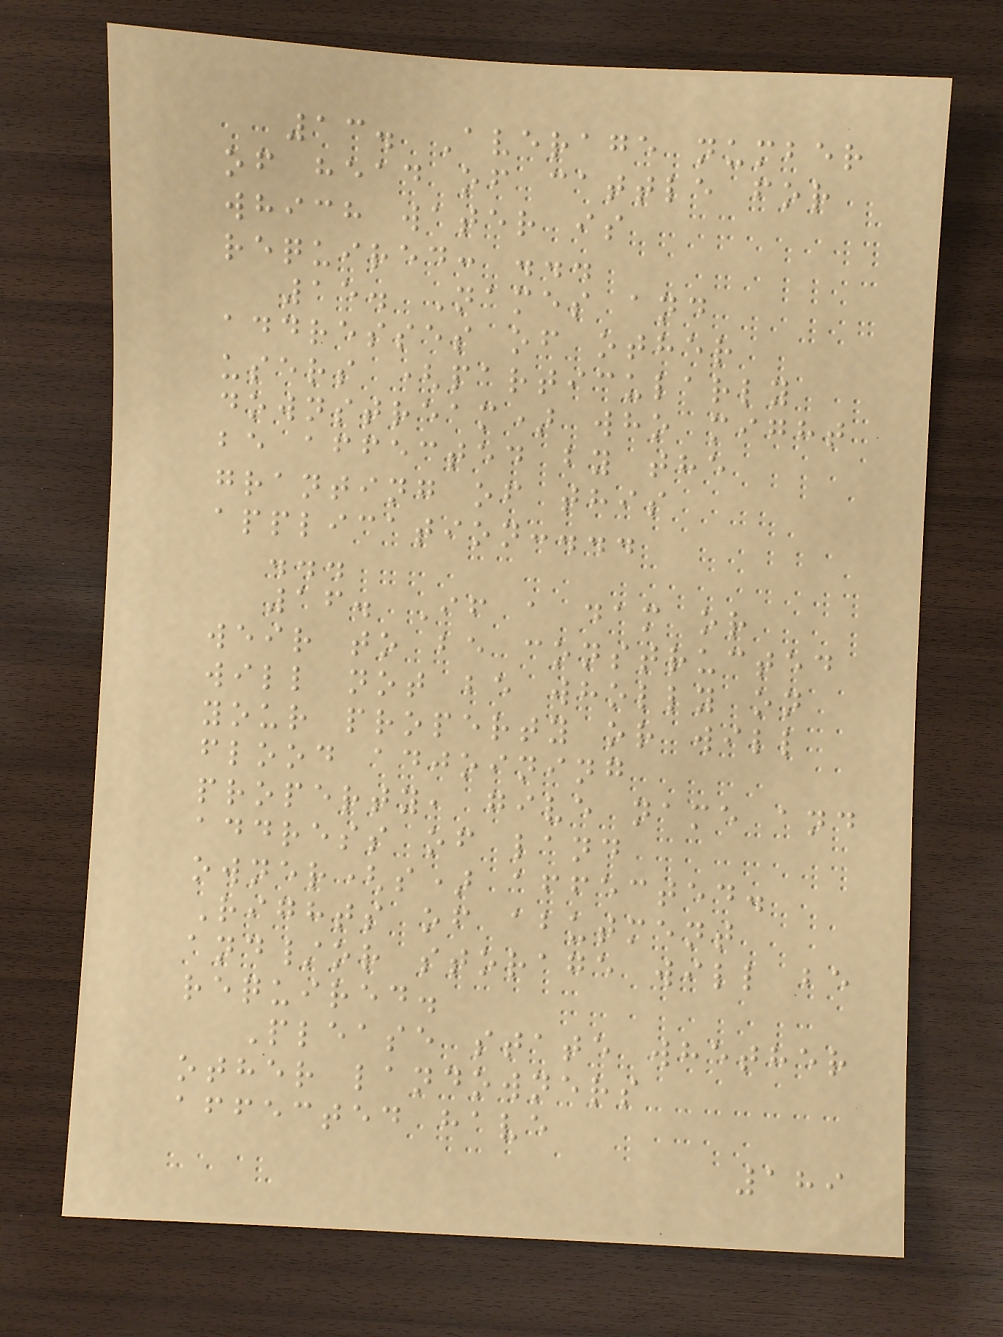13. Average number
of head of cattle for
which water is
required: ...
15. Names and
addresses of other
users (particularly
downstream) who might
be affected by the
granting of this
application:...
...
16. If a dam or
weir to be constructed
will not be wholly on
your property or will
flood adjoining
property, give name and
address of land
owner(s) affected.
Rights of abutment
and/or storage will be
required.
Please state whether
other landowners
affected have
189
